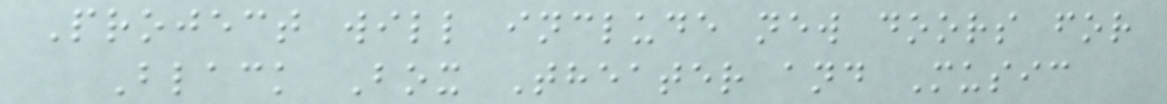Project will include new doors for
Black Box Theater and Music
